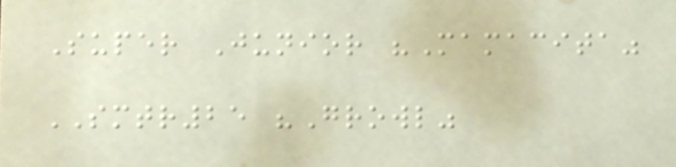Super Junior "Mamacita"
SMTR25 "Growl"
